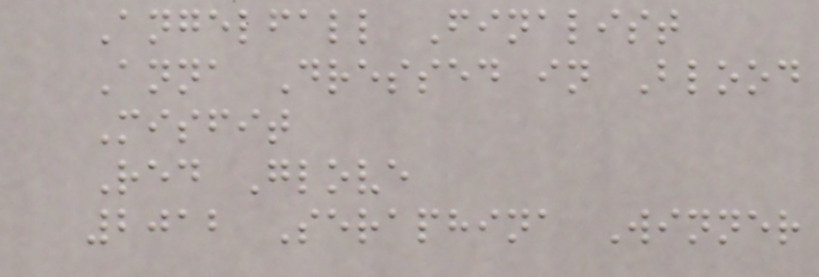Angelfall Finalist
Anna Dressed in Blood
Misfit
Red Glove
2012 Seraphina Winner
